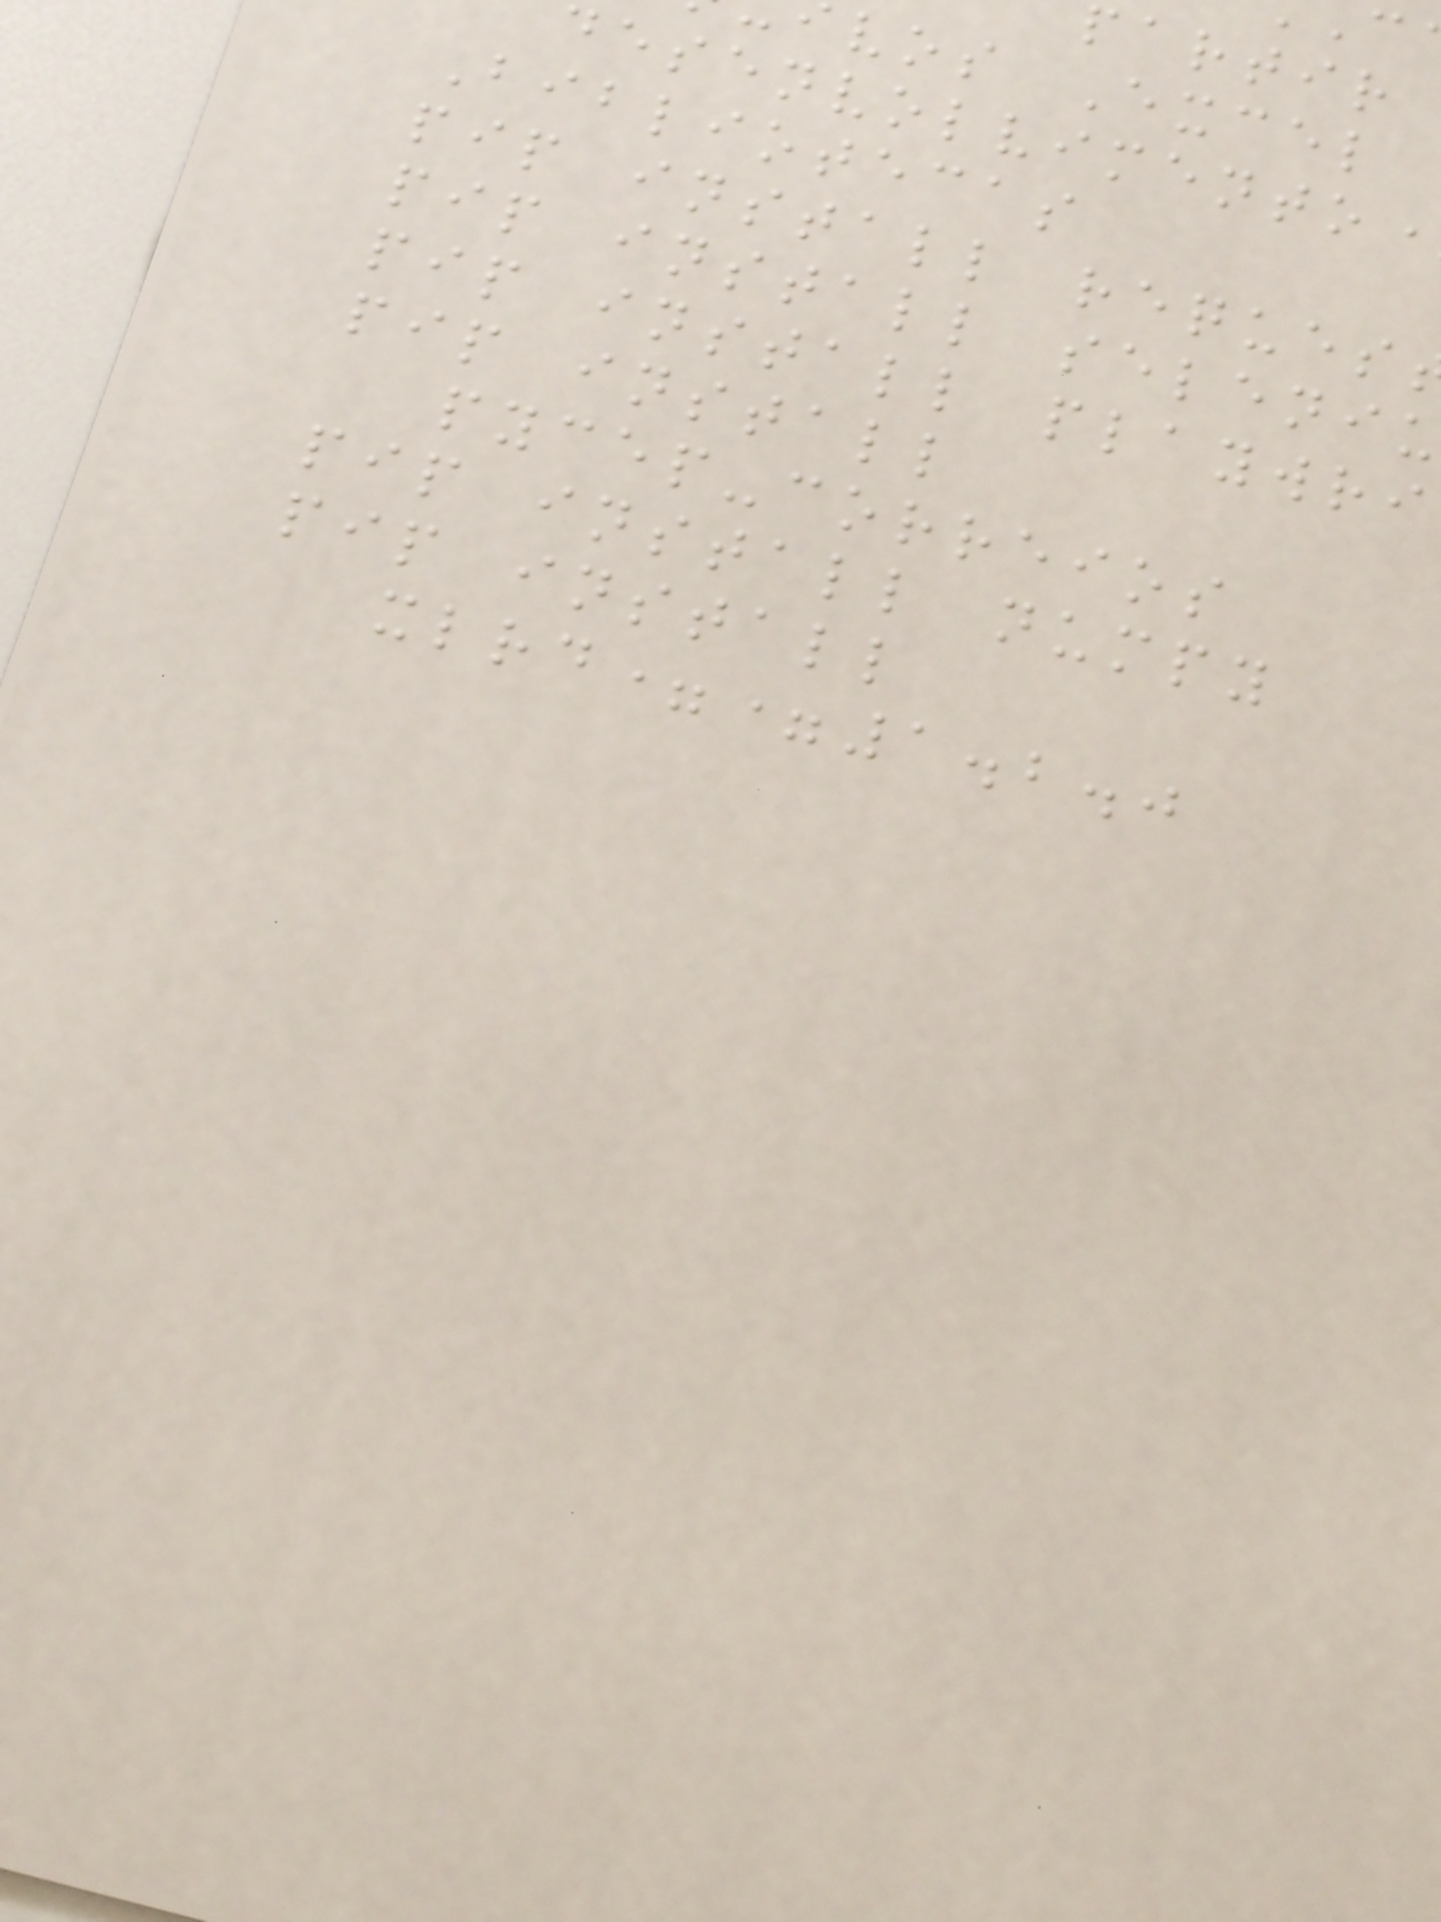partir
vos Excel
desenvolvimento
Bibliotecas
pip install reques
pip install seleniu
pip install playwri
pip install
pycep-correios
pip install numpy
pip install
xlrd==1.2.0
